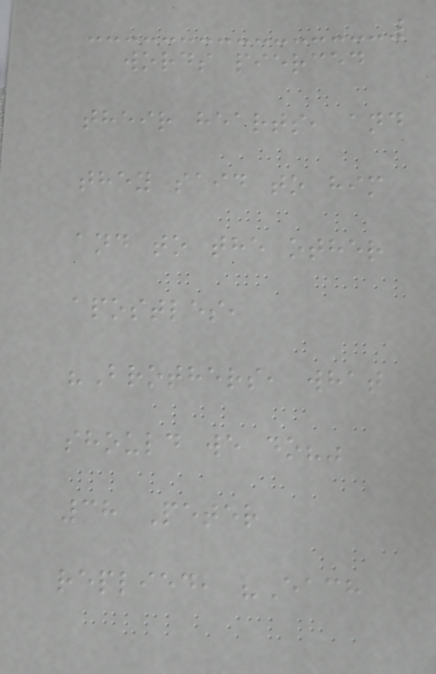words pierced
their hearts, and
they said to him
and to the other
apostles,
"Brothers, what
should we do?"
38 Peter
replied, "Each
